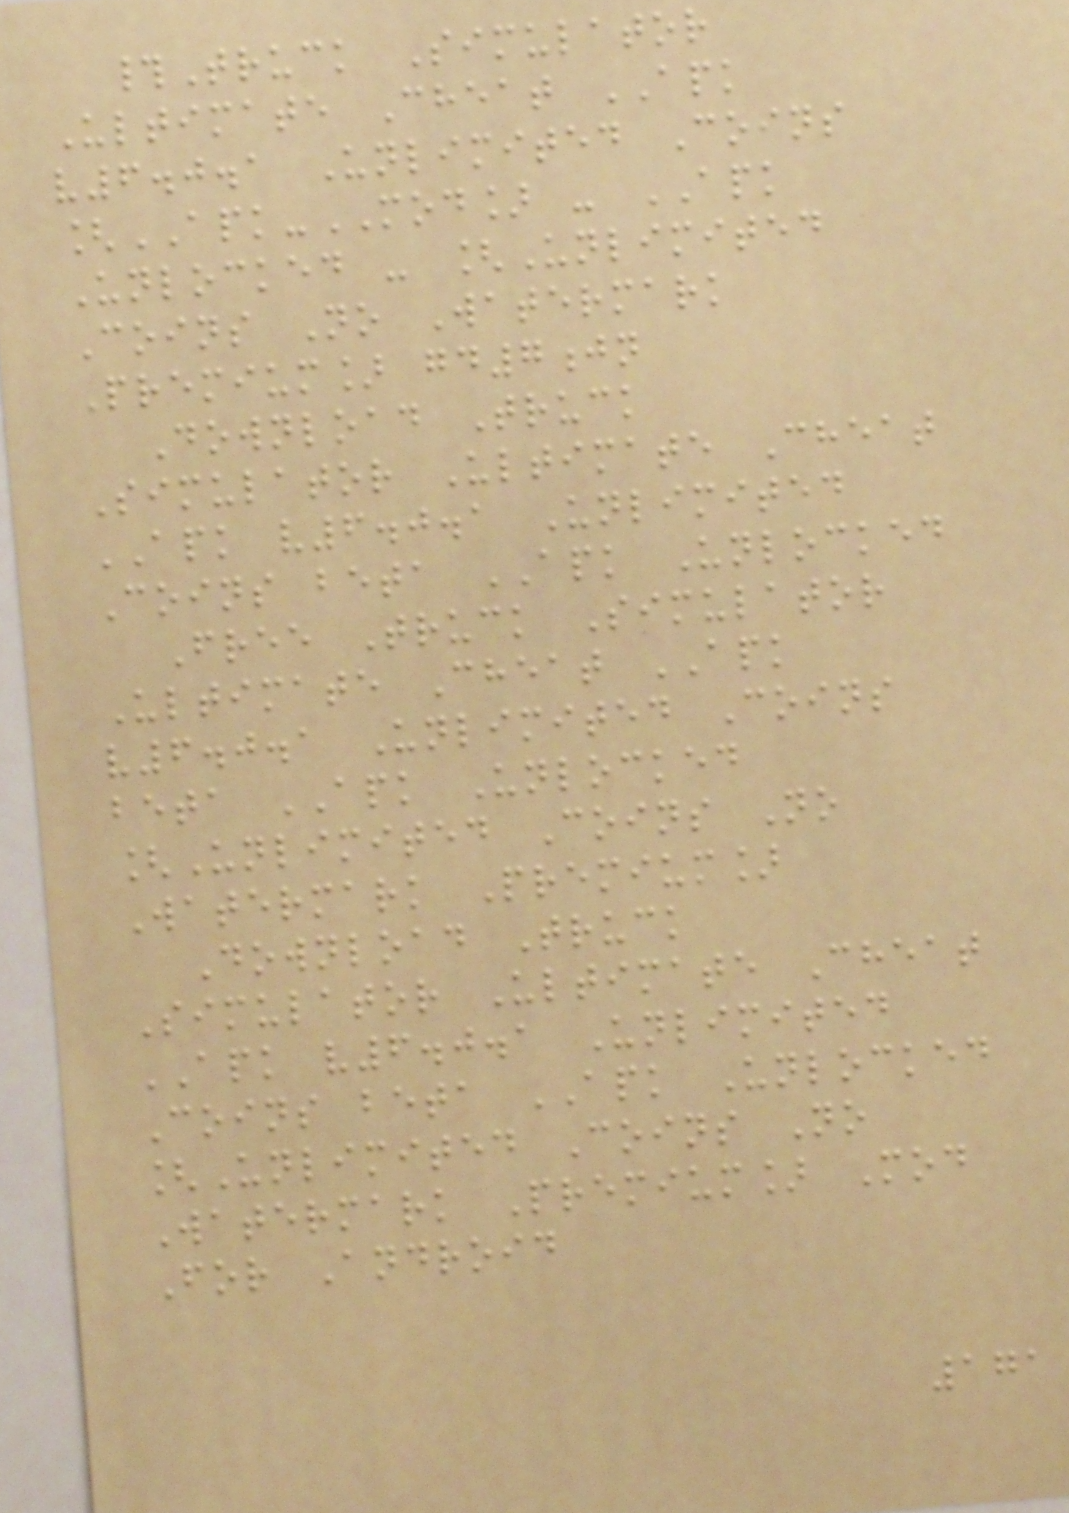#Truck Simulator
Ultimate Cheat APK
v6.0.1 Unlimited Coins
[APK-MOD] - APK
Unlocked - [Unlimited
Coins No Watermark
Premium] gd7jn
Download Truck
Simulator Ultimate Cheat
APK v6.0.1 Unlimited
Coins beta APK Unlocked
Free Truck Simulator
Ultimate Cheat APK
v6.0.1 Unlimited Coins
beta APK Unlocked
[Unlimited Coins No
Watermark Premium]
Download Truck
Simulator Ultimate Cheat
APK v6.0.1 Unlimited
Coins beta APK Unlocked
[Unlimited Coins No
Watermark Premium] Mod
For Android
171
